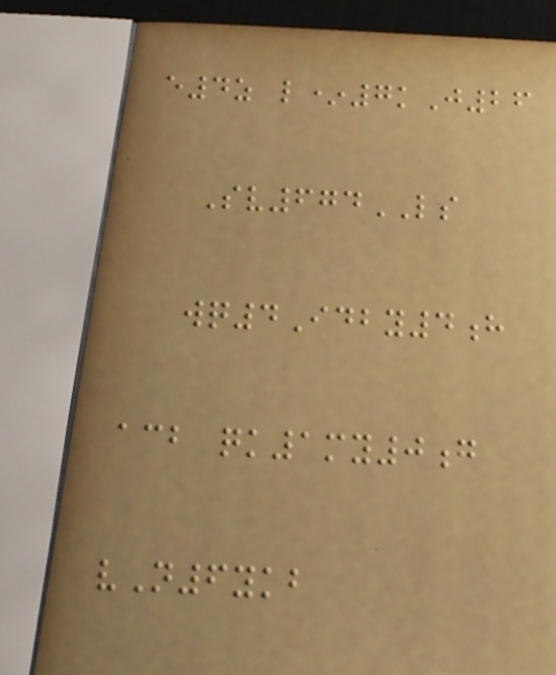e4z l*7kJ26
Sv674LS
wq4Idby4h
acb qk1my0g
vN6ykb
